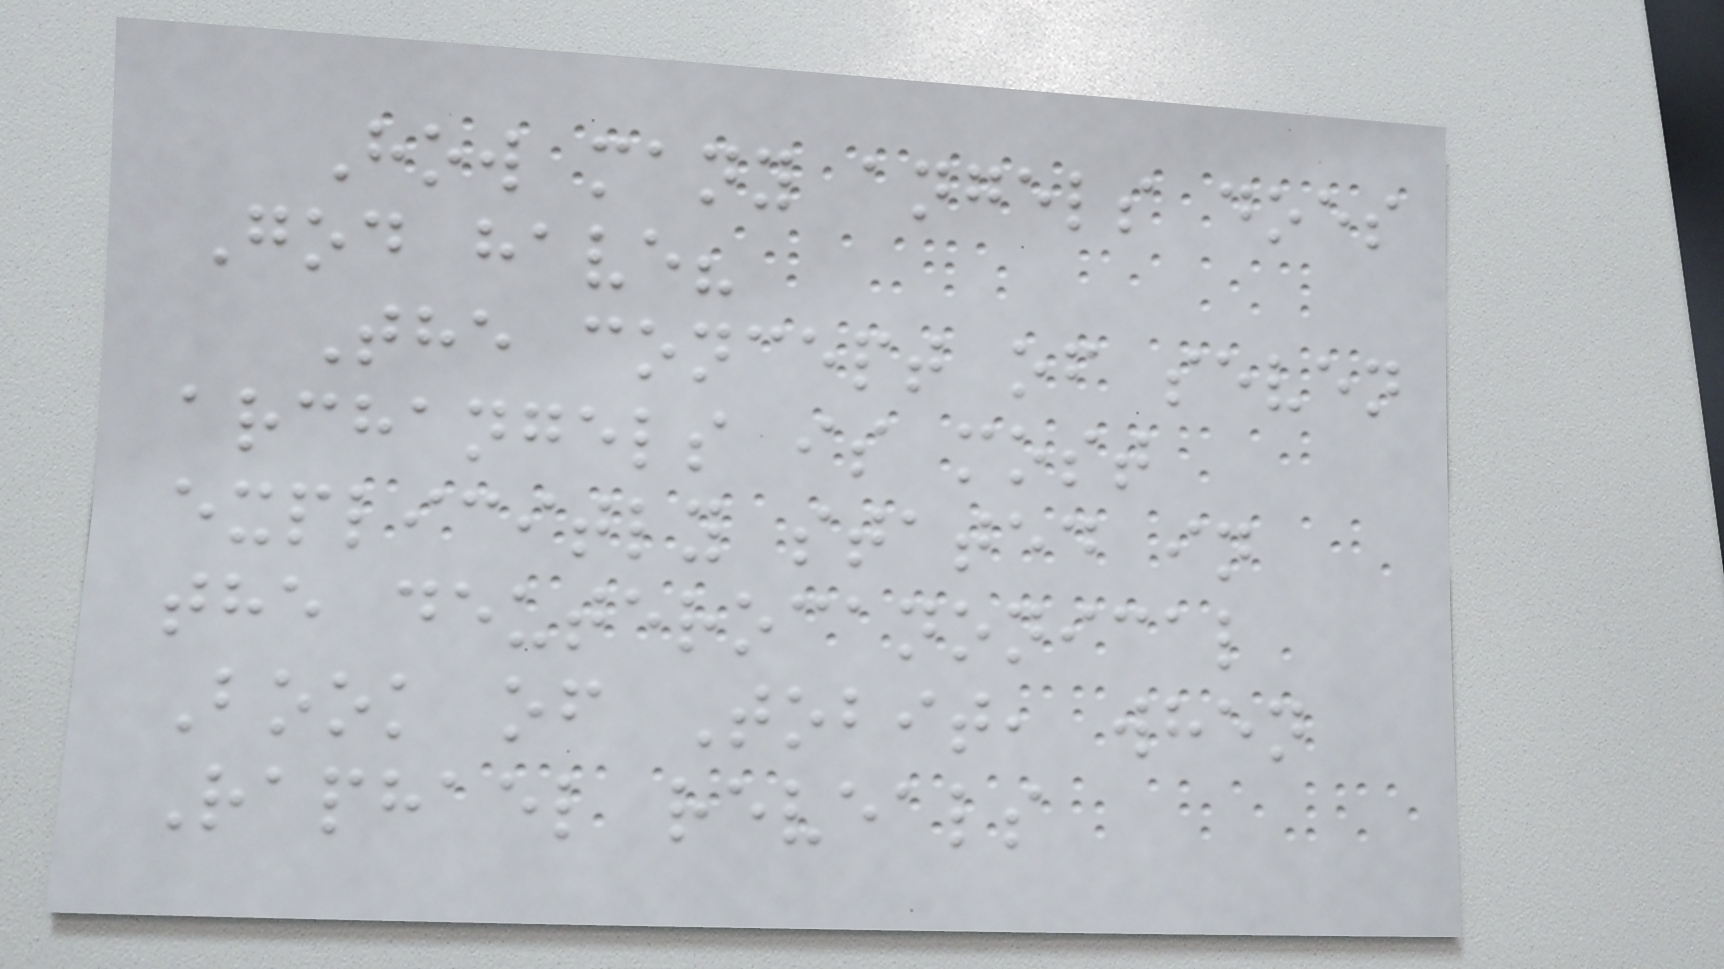How many angels does
God have?
The concept of seven
archangels is most
explicitly stated in
the deuterocanonical
Book of Tobit, when
Raphael reveals
